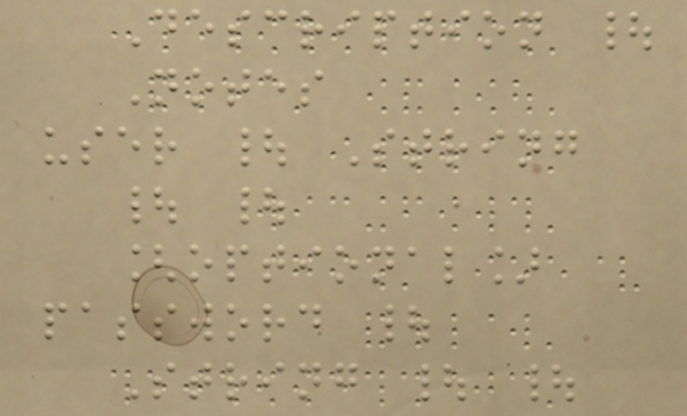Description |
Notes
user | String
| |
[optional]
password |
String | |
